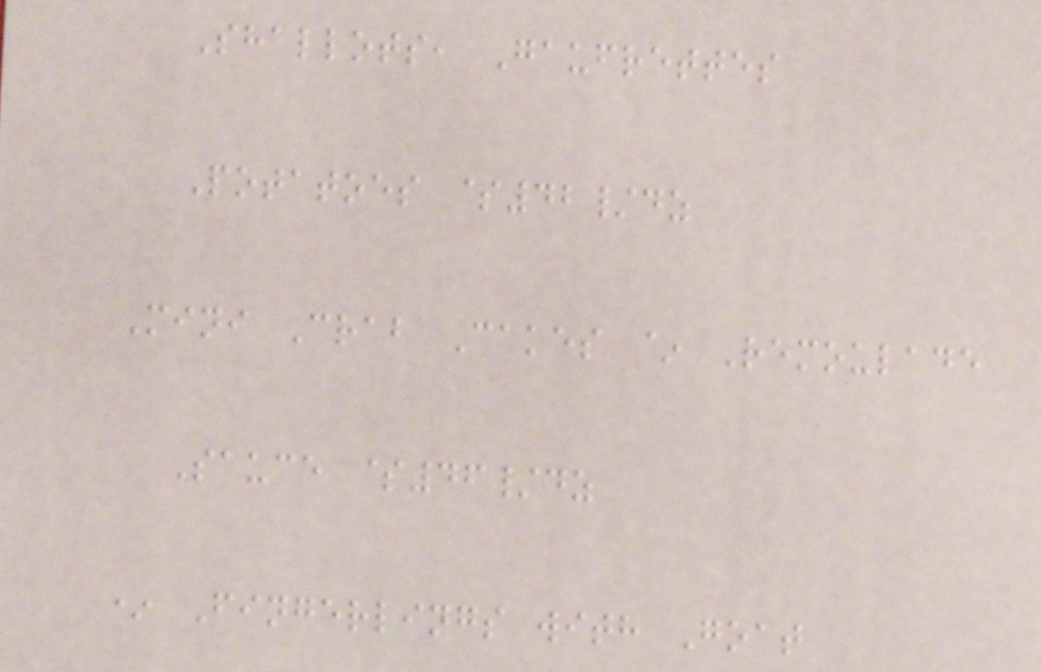Shallots, Gaufrettes
Potatoes $42/dz
Mini Crab Cakes ~ Remoulade
Sauce $46/dz
* Fingerlings with Goat
